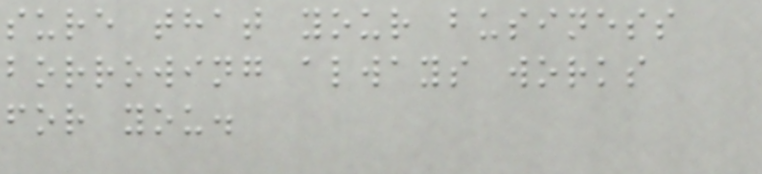sure that your business
borrowing always works
for you.
